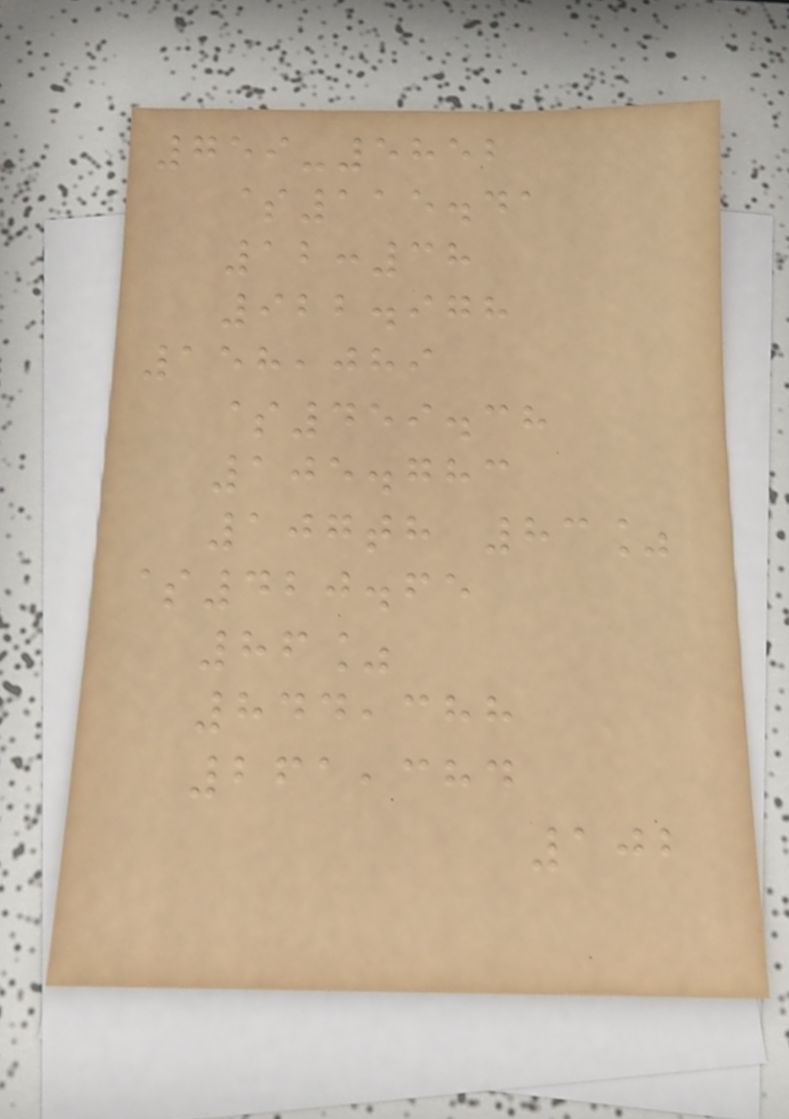759-5852
$115.41
12:38
922.978
158,089
$459.38
105.783
107th 83%
$420.65
86%
844,388
261,384
102
